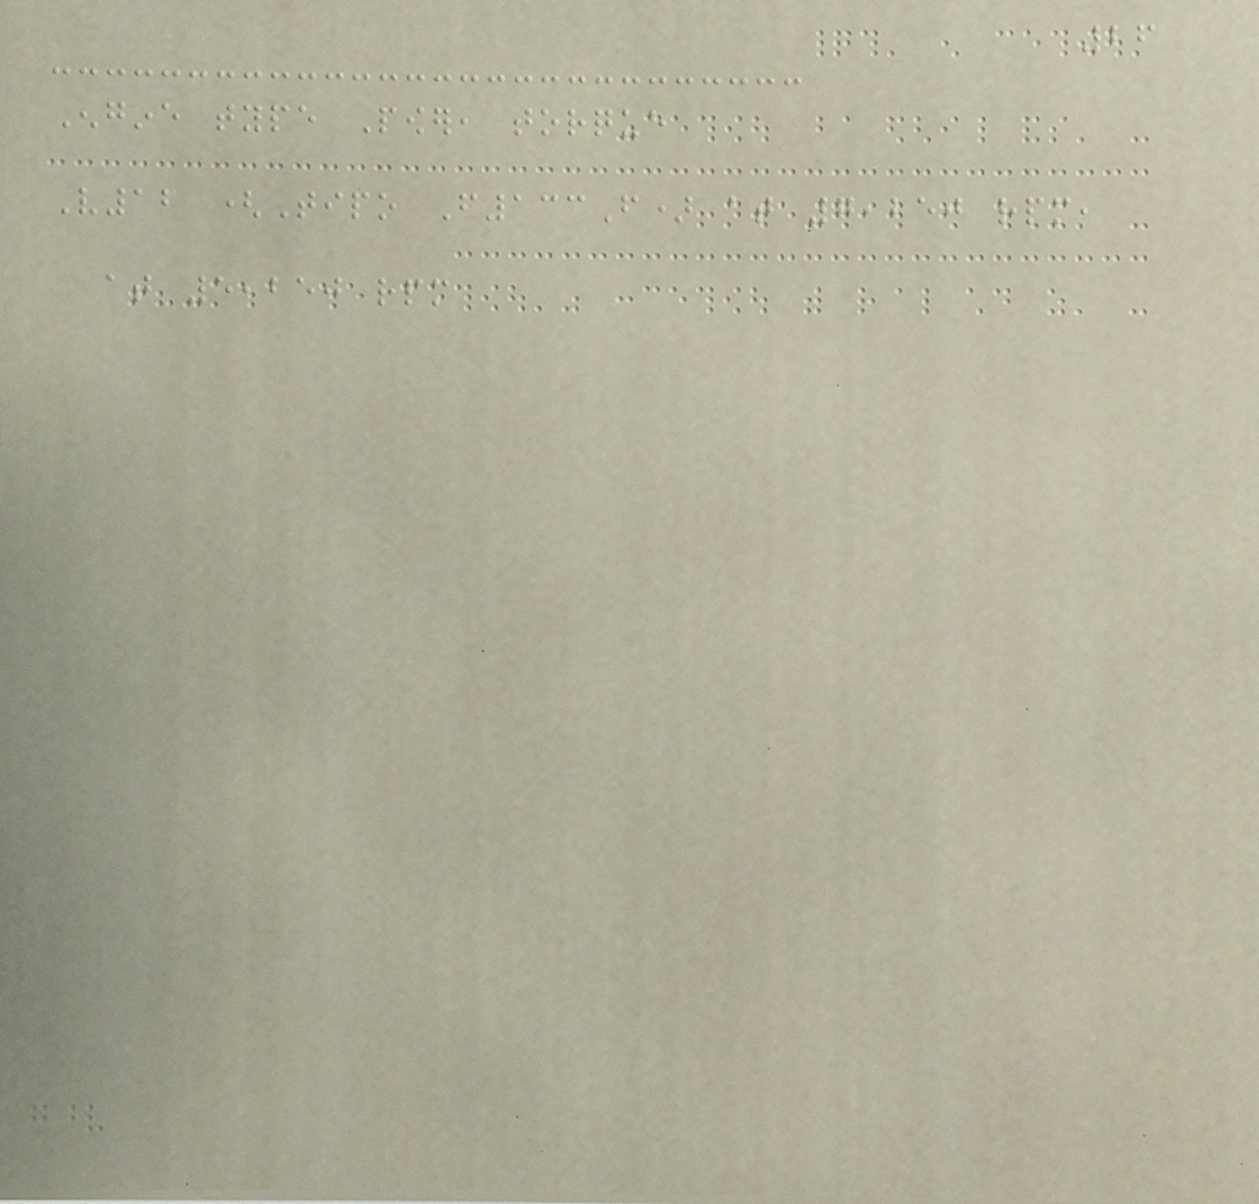26
Engine type Power, torque
V12 (Tipo F133F) at 7,250 rpm,
at 5,250 rpm
